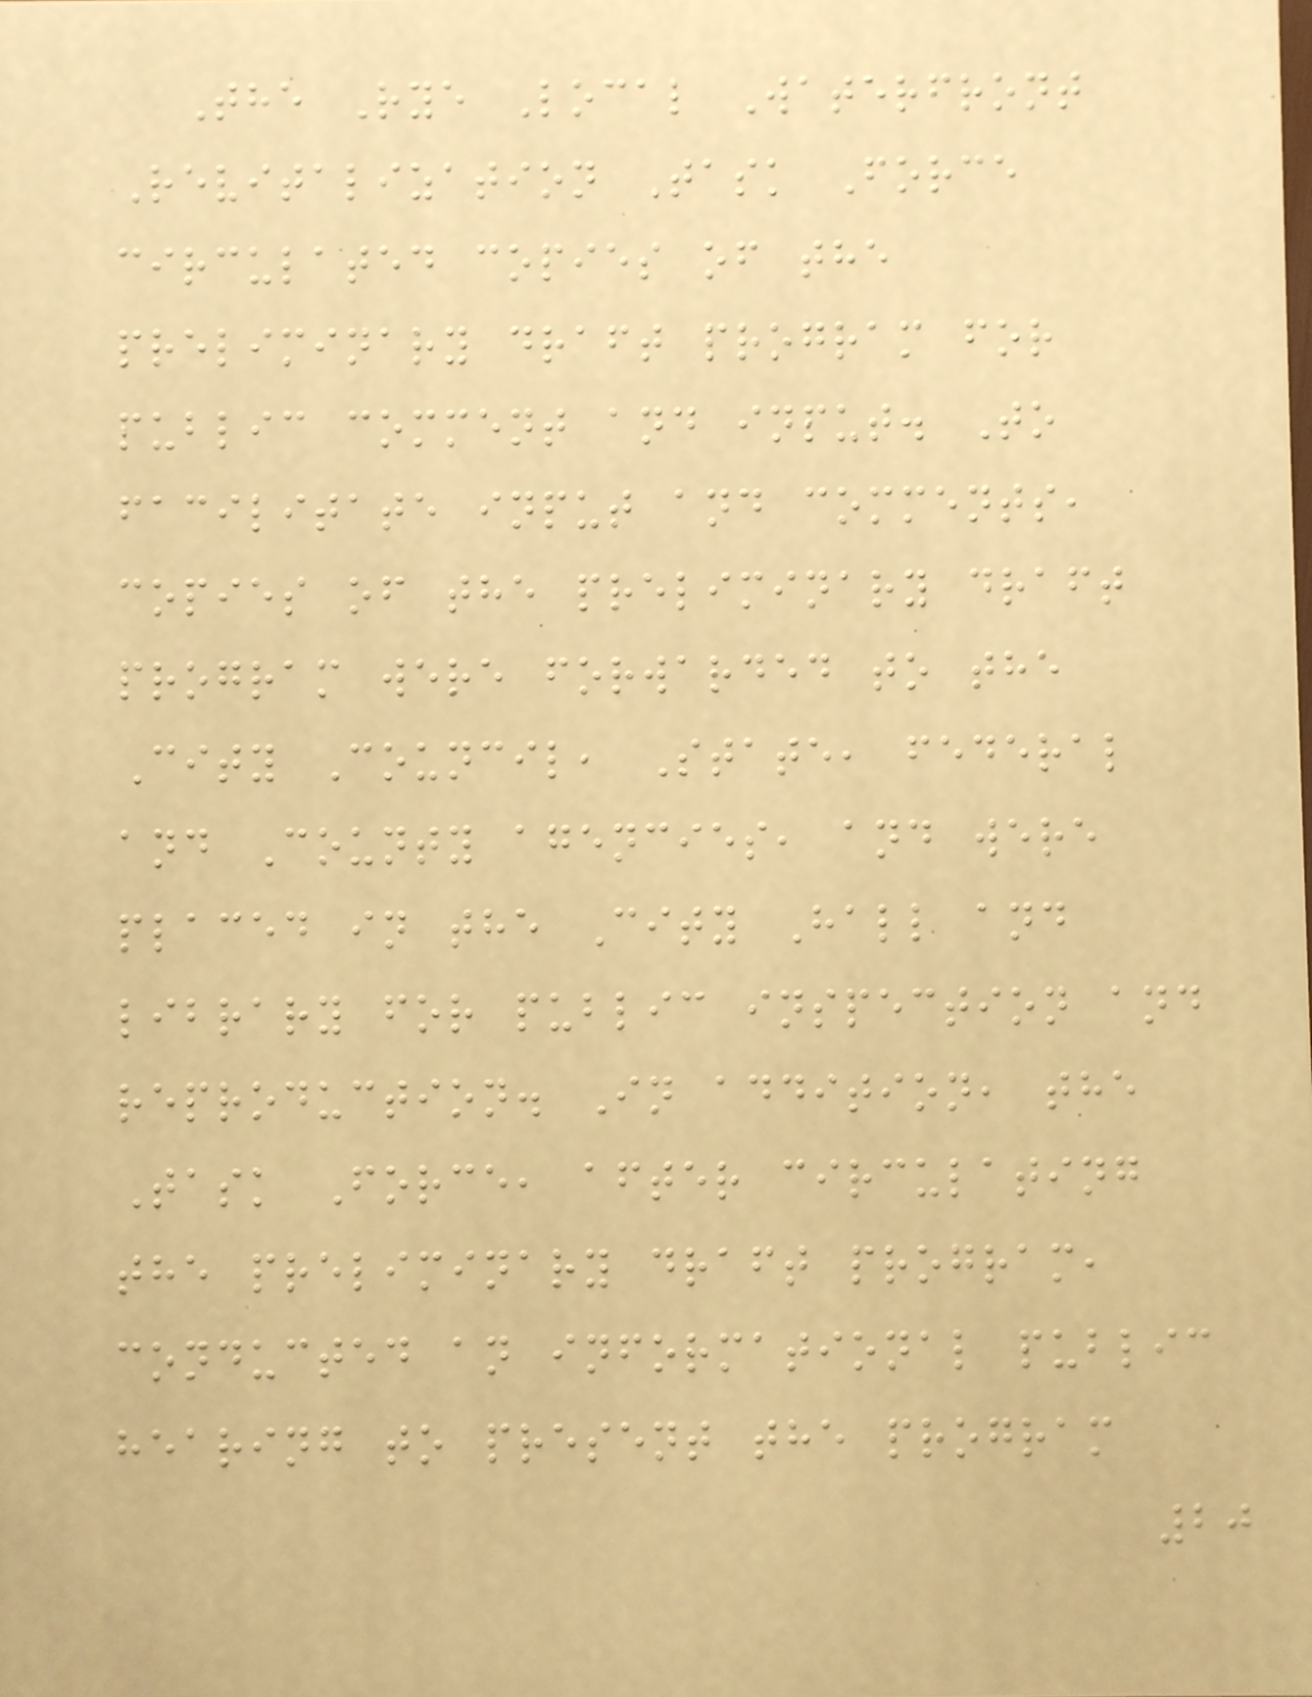The Rye Local Waterfront
Revitalization Task Force
circulated copies of the
preliminary draft program for
public comment and input. To
facilitate input and comments,
copies of the preliminary draft
program were forwarded to the
City Council, State, federal
and County agencies, and were
placed in the City Hall and
library for public inspection and
reproduction. In addition, the
Task Force, after circulating
the preliminary draft program,
conducted an informational public
hearing to present the program
20
